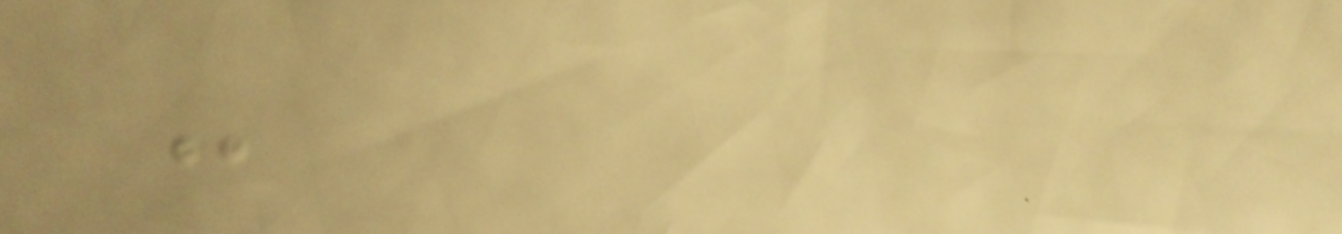-
